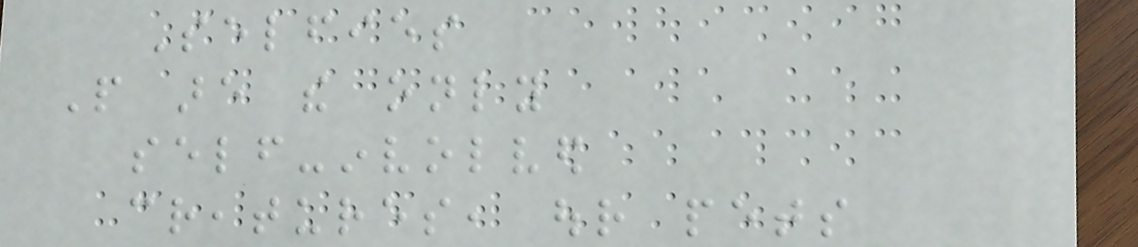Selfies
People are the only
self-involved
creatures, our pets
